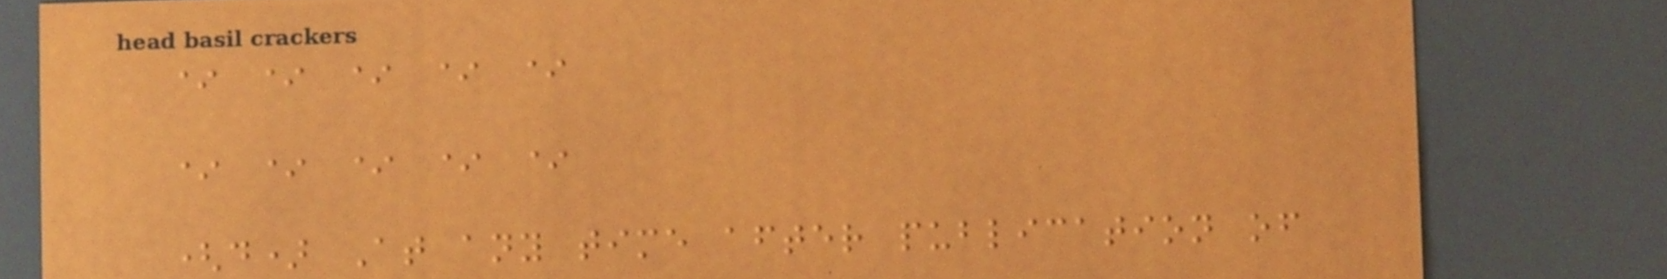* * * * *
* * * * *
(d) At any time after publication of
